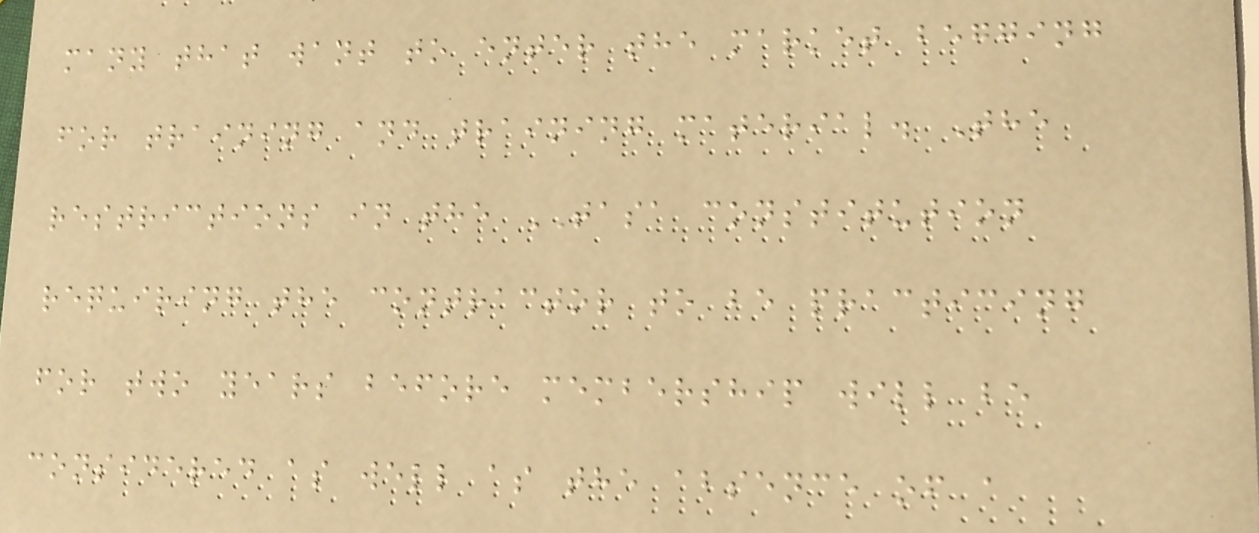many that want to enter the market begging
for training and training material. The
restrictions in the TASA constitution
requiring the contractor to be practicing
for two years before membership will be
considered as well as the absence of a
